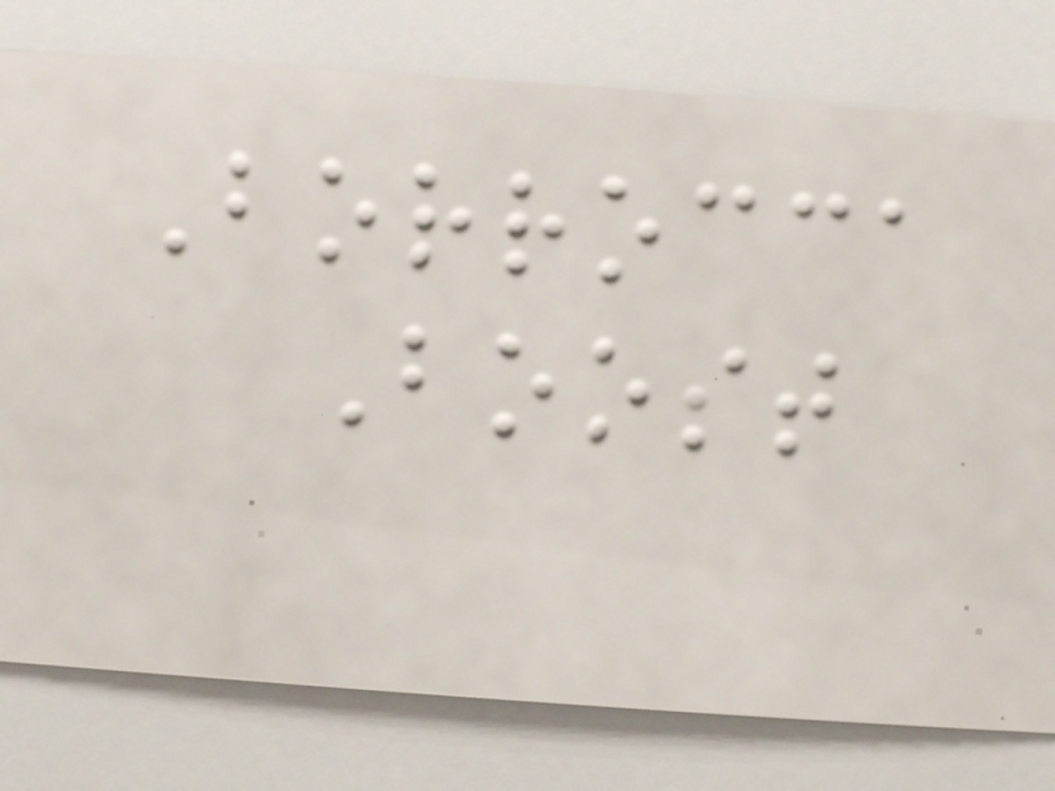Borrocca
Boost
